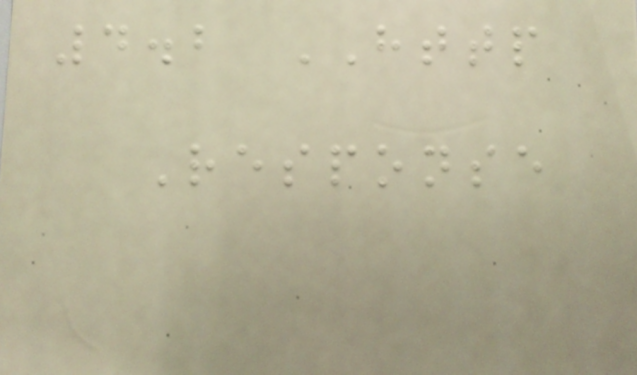4.2 HTTP
Response
